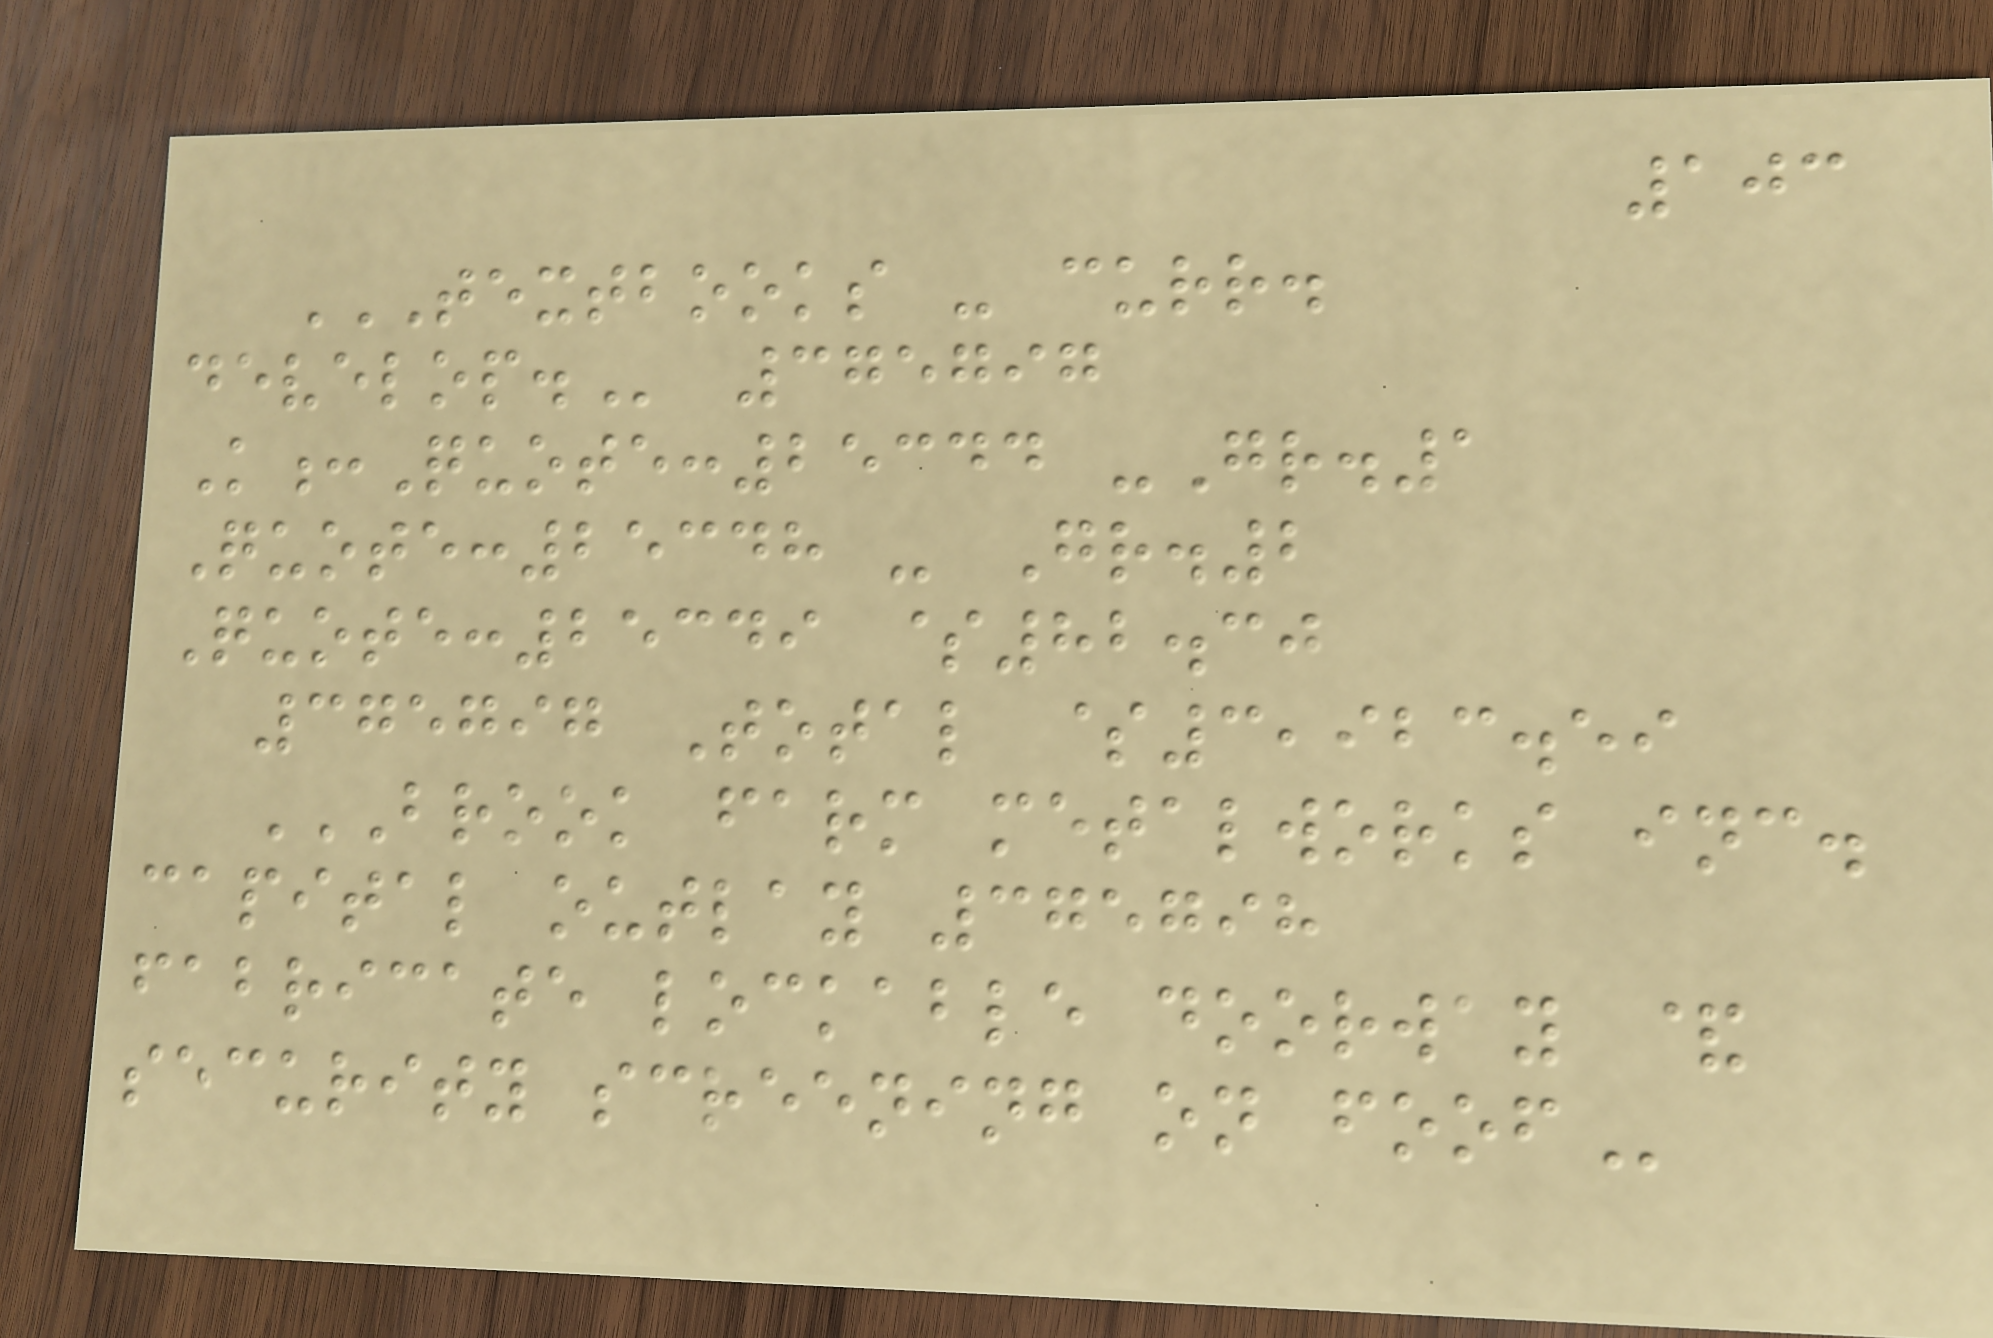103
TEXTBOOKS - CURR.
DEVELOP. 375797
K:Quote:25344 -Gr.1
Quote:25348 - Gr.2
Quote:25349 $82.30
375797 Total $3,923.59
BROOK FARM METALWORKS INC.
CAPITAL OUTLAY 375798
FABRICATE LOCKABLE DOORWAY &
SECURITY SCREENING ON FOOF
